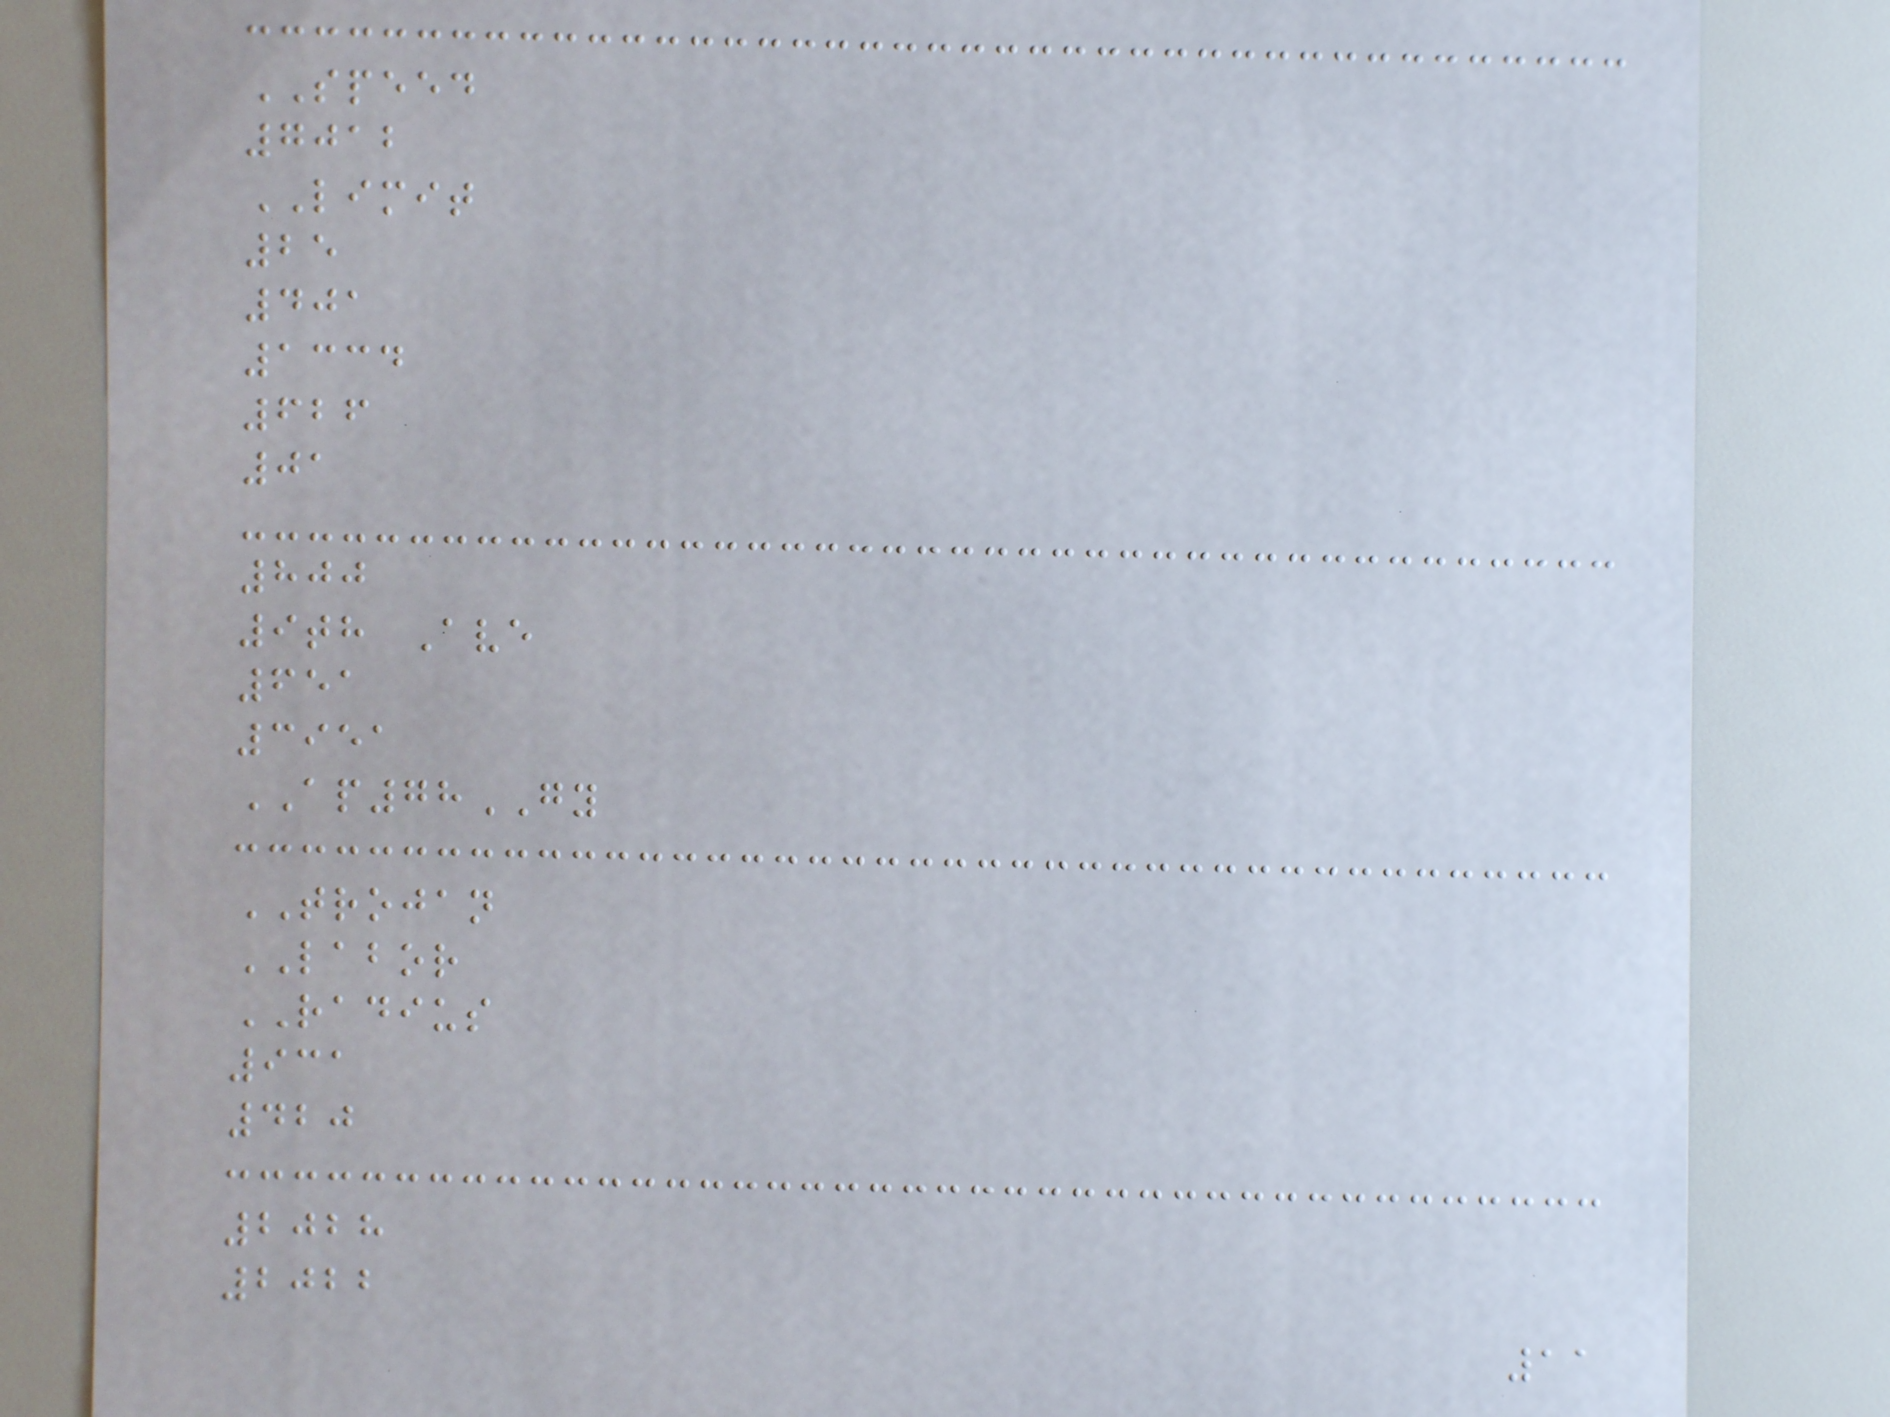SPEED
7012
LIMIT
25
401
1334
626
01
800
9th Ave
651
3951
AP78GY
TROJAN
LABOR
RADIUS
931
420
2028
2022
11
